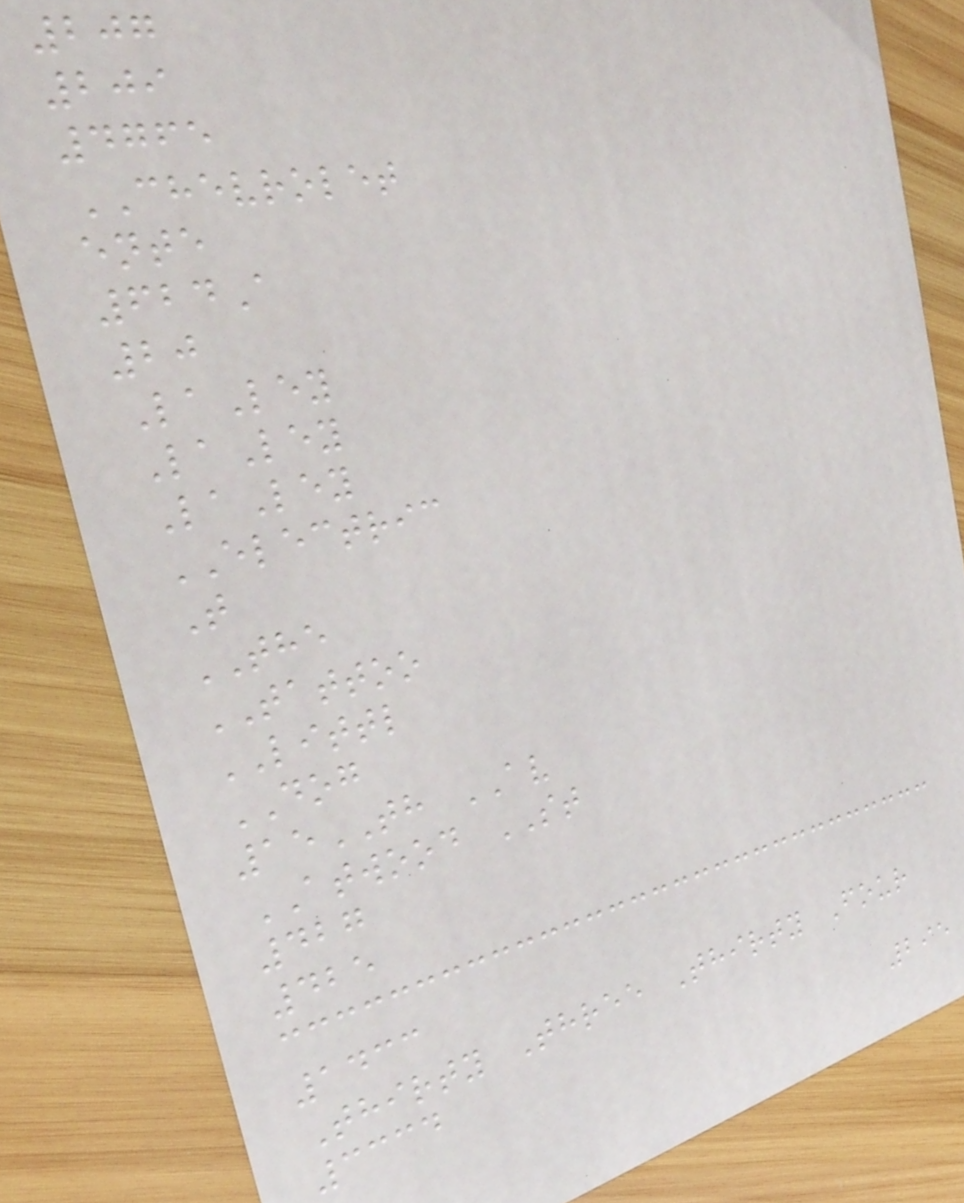207
209
4765
CHEVROLET
ente
624A
20
LaLey
LaLey
LaLey
ELECTRIC
T
THE
TATTOO
LITTL
DOG
15TH AV
ATWOOD ST
427
425
1433
Thirty Three Thirty Four
3334
295
